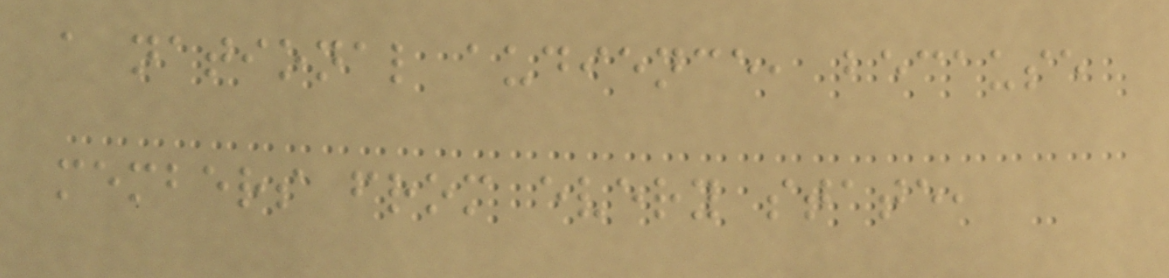a national audience, because
members from every state,
